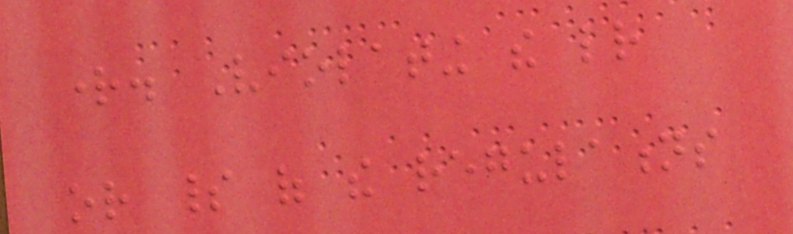right. Violating the letter
or spirit of the regulations
